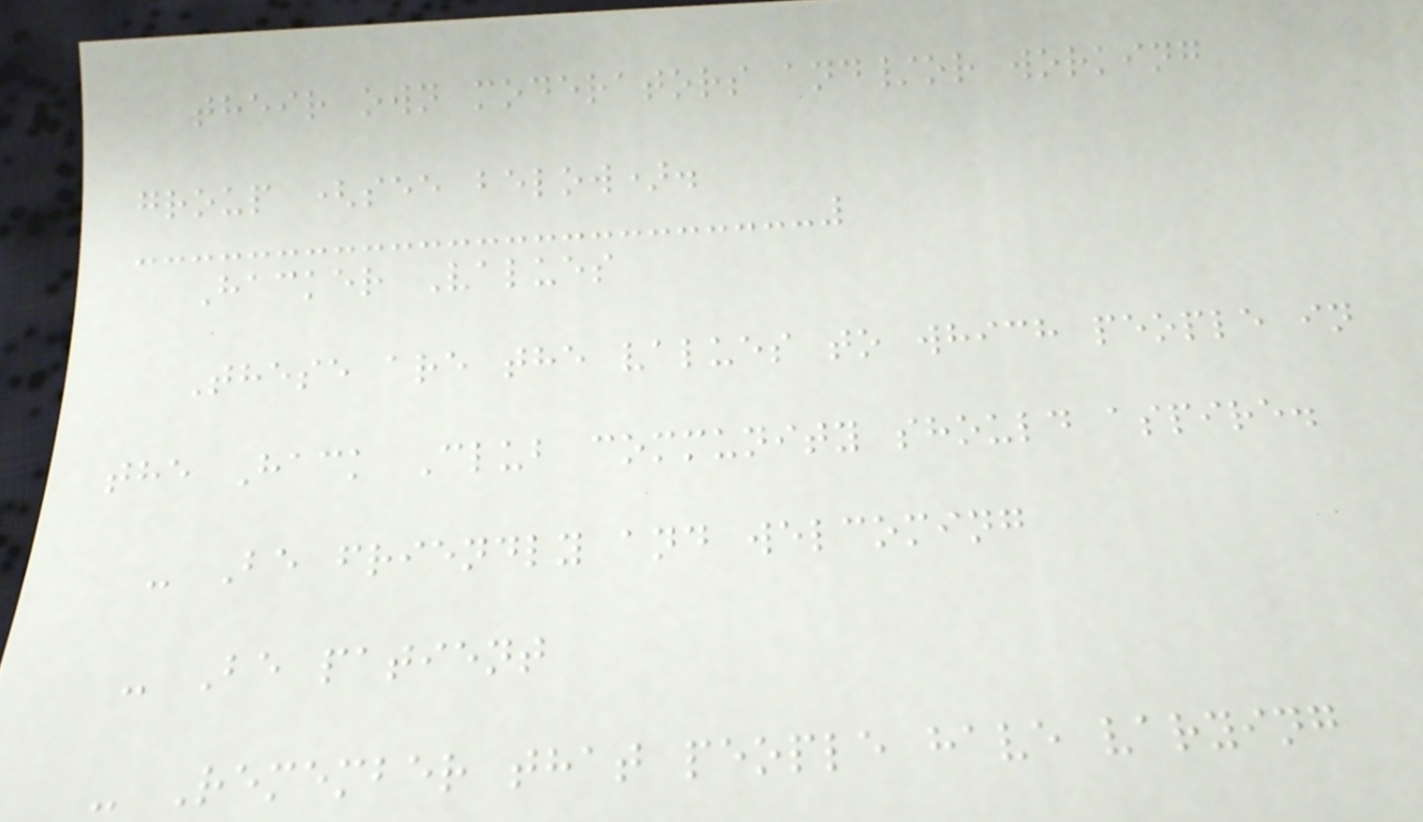their own moderators and/or working
group (see below).
Hacker Values
These are the values to which people in
the Hack Club community should aspire.
- Be friendly and welcoming
- Be patient
- Remember that people have varying
